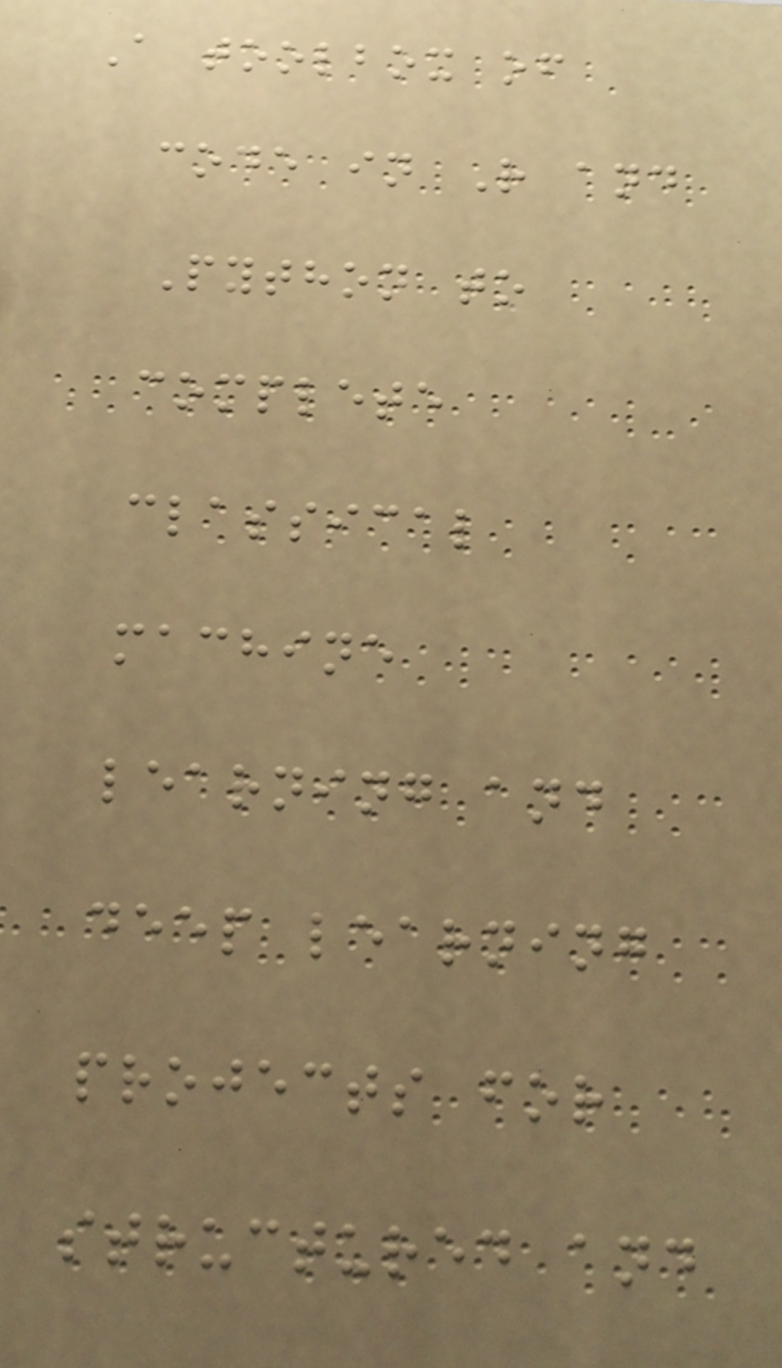A toolbox of
code in R and
Python to
complete
classical
machine
learning and
deep learning
projects for
structured and
